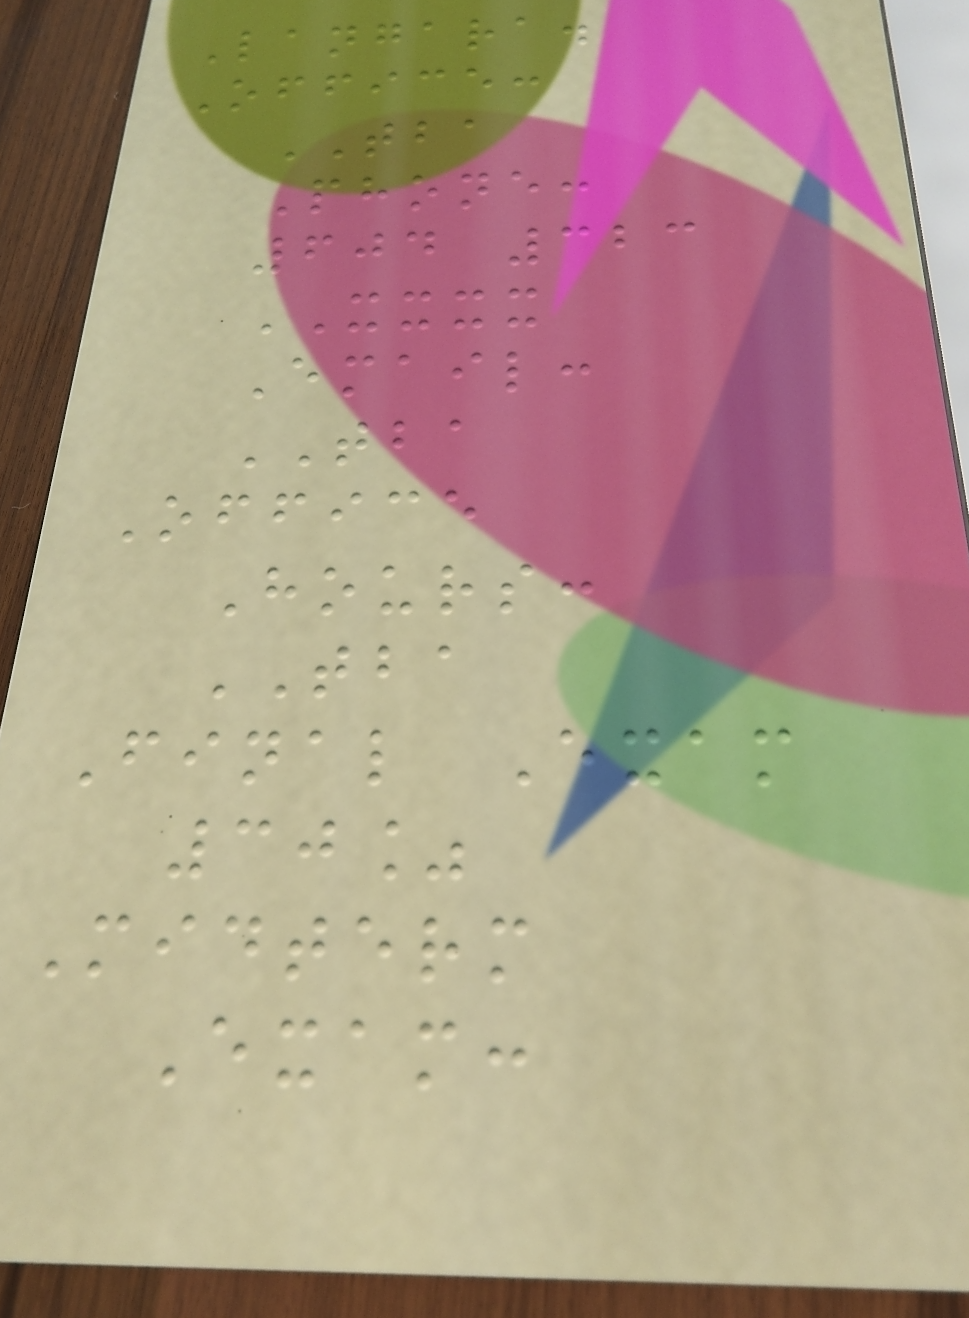Langara.
Office:
TBA
Phone:
604 323
XXXX
Email:
TBA
Office
Hours:
TBA
Final Exam
30%
Midterm
Exam:
